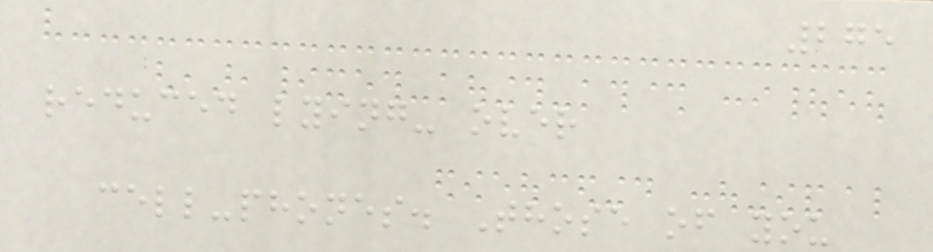275
reduced lying- over
cell-phones. Those of you
